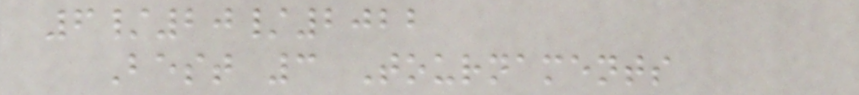6/20/2022
Best 3 Tournaments
